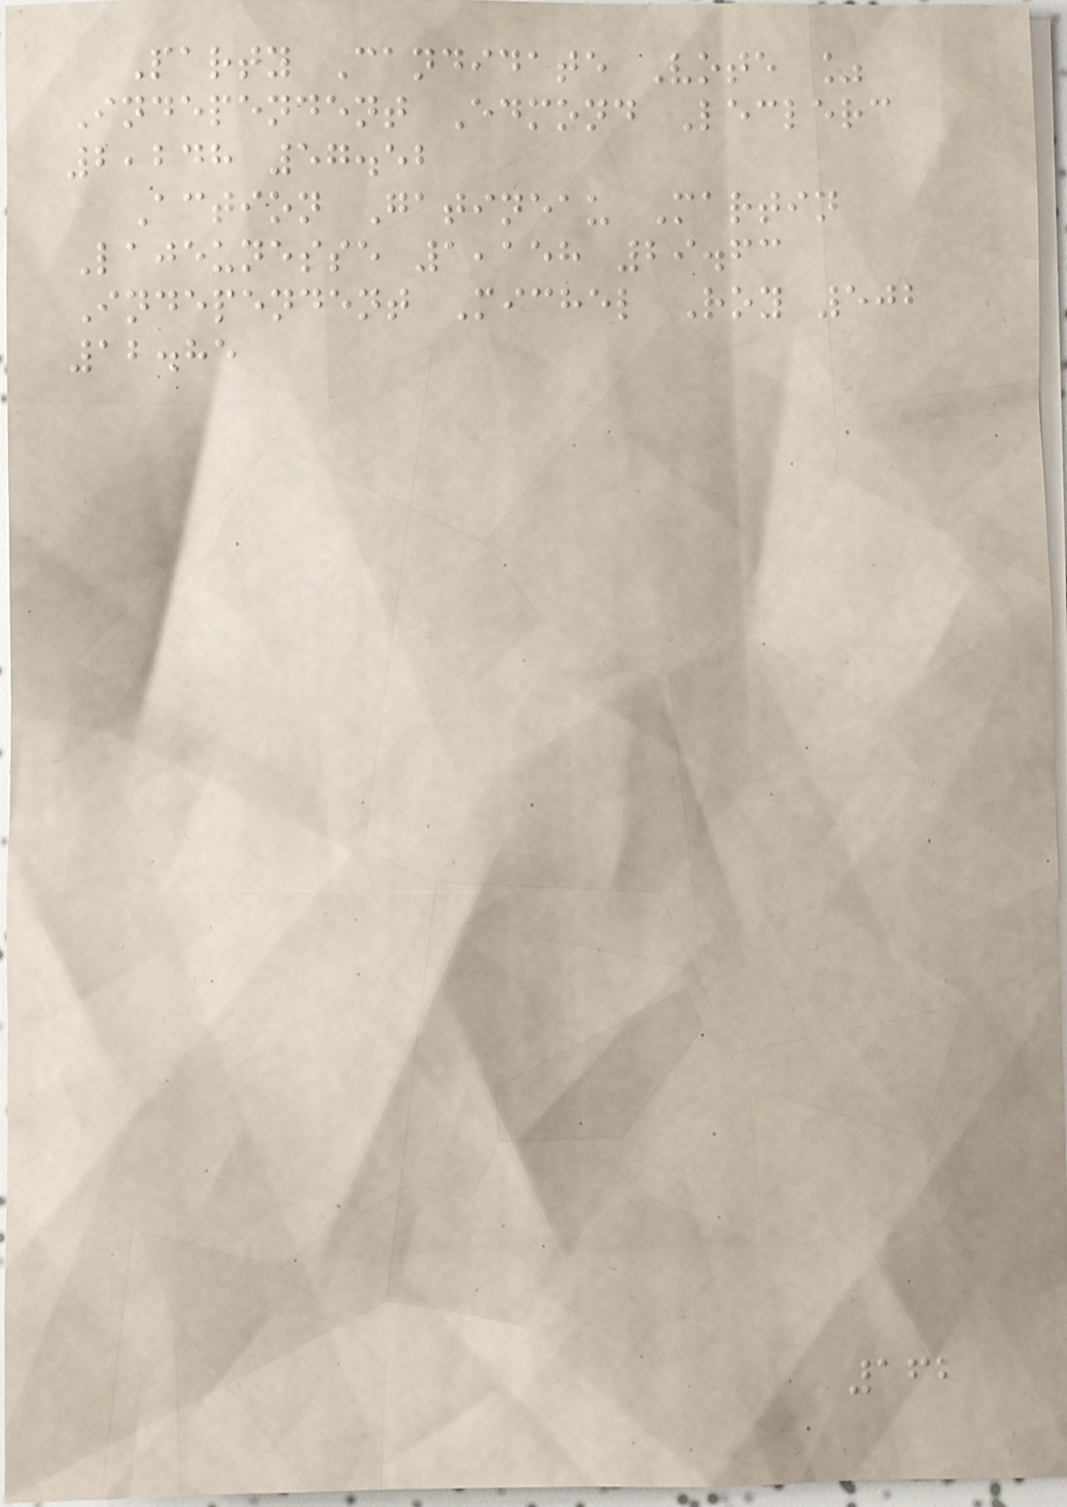Party Candidate Vote %
Independent Edmond Leclerc
2,248 57.52
Action Gatineau Martin
Lajeunesse 1,158 29.63
Independent Michel Roy 502
12.85
162
